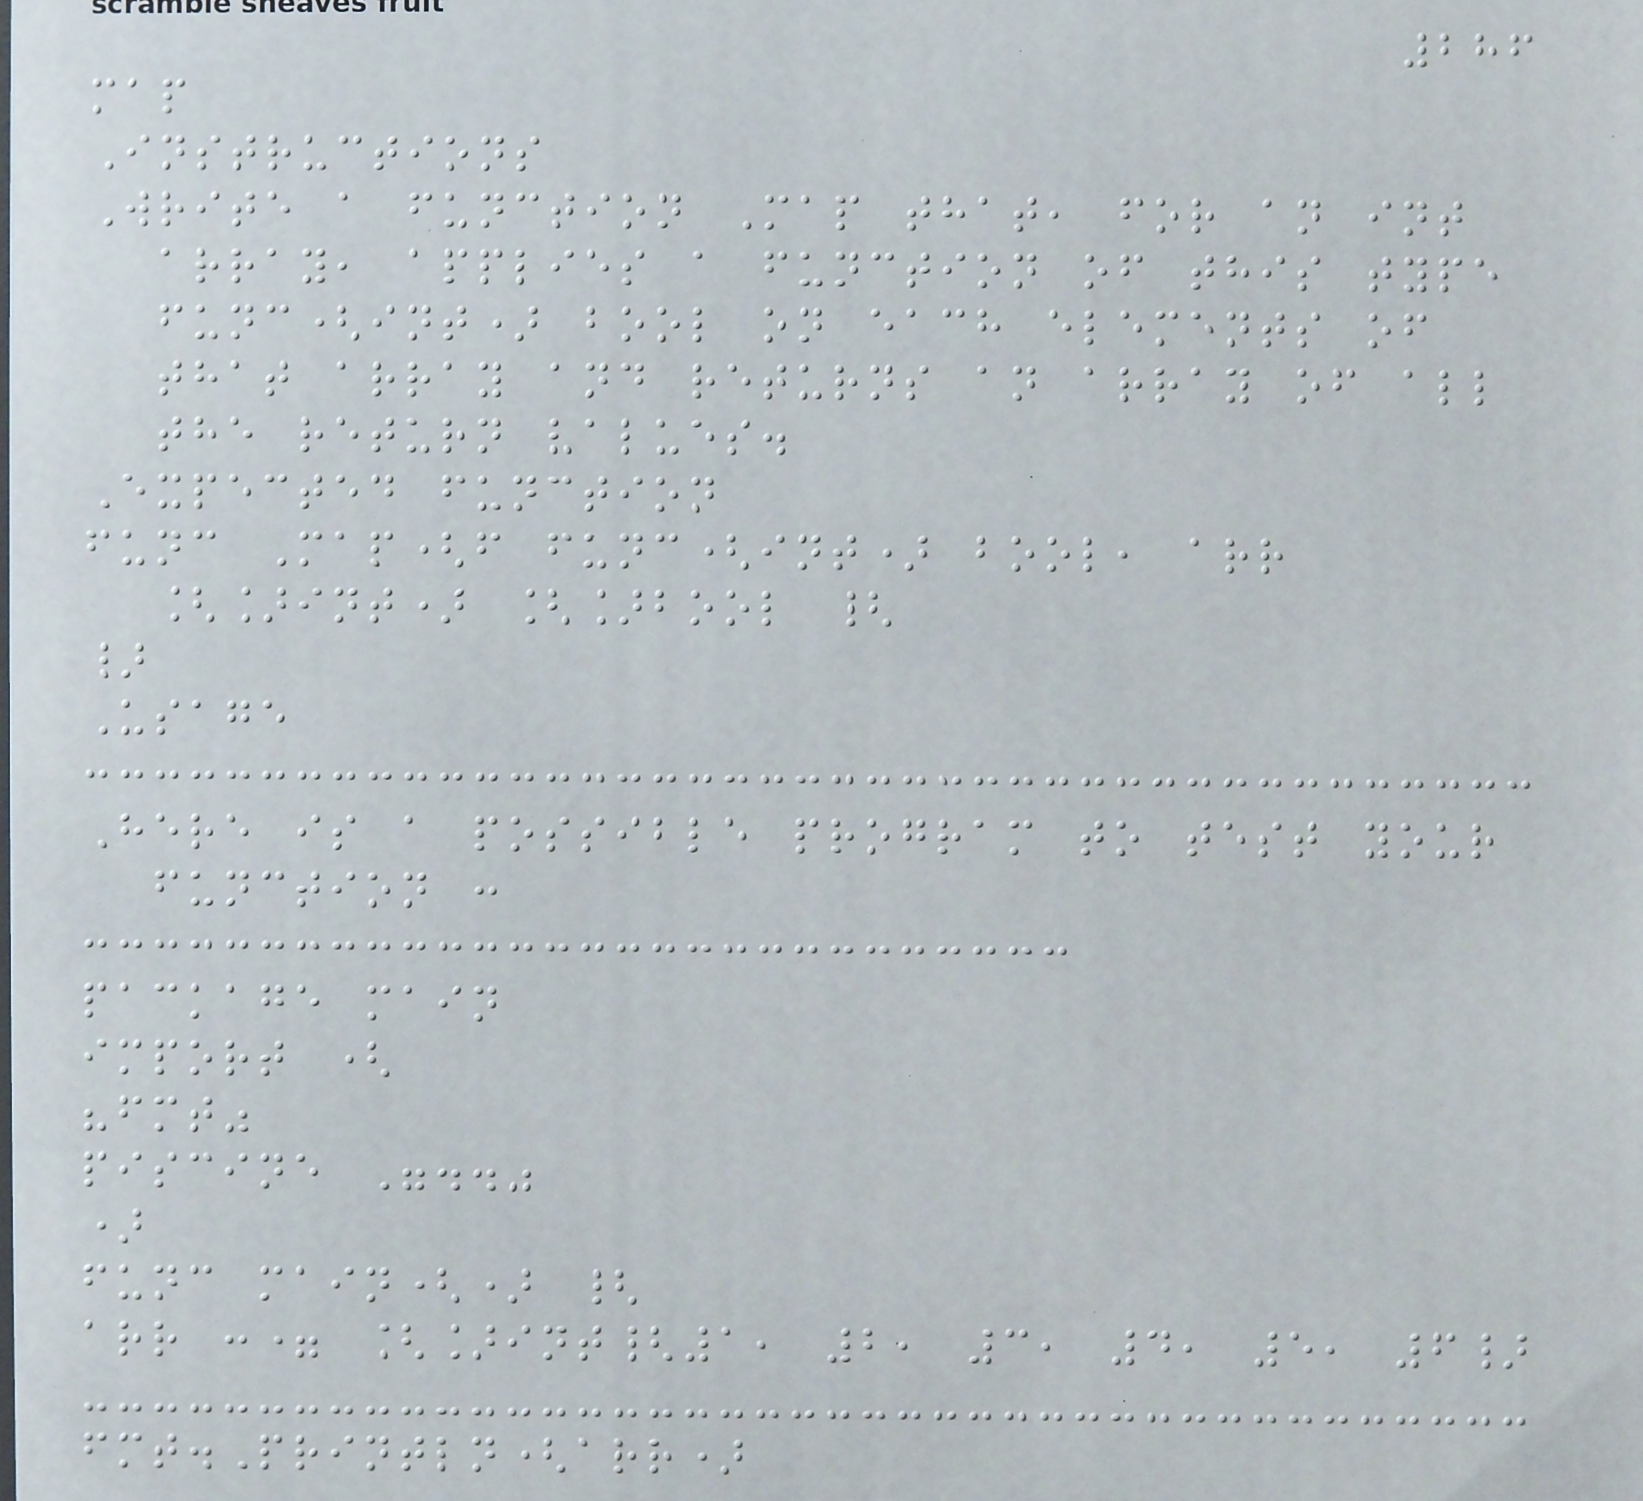286
map
Instructions
Write a function Map that, for an int
array, applies a function of this type
func(int) bool on each elements of
that array and returns an array of all
the return values.
Expected function
func Map(f func(int) bool, arr
[]int) []bool {
}
Usage
Here is a possible program to test your
function :
package main
import (
"fmt"
piscine ".."
)
func main() {
arr := []int{1, 2, 3, 4, 5, 6}
fmt.Println(arr)
